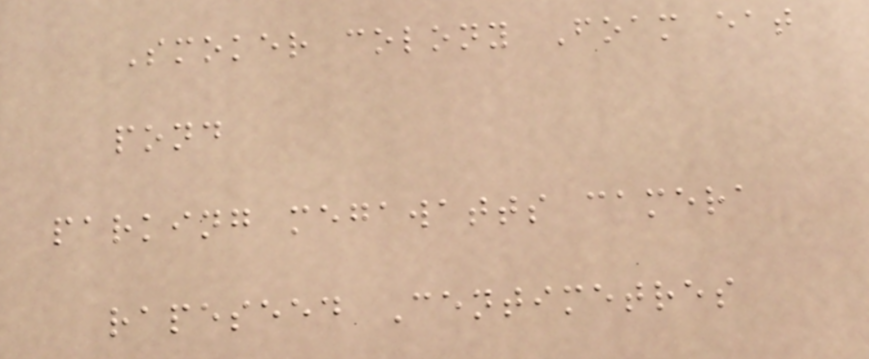Smoker colony Foam eat
pond
parking megawatts camera
rapeseed Centimetres
